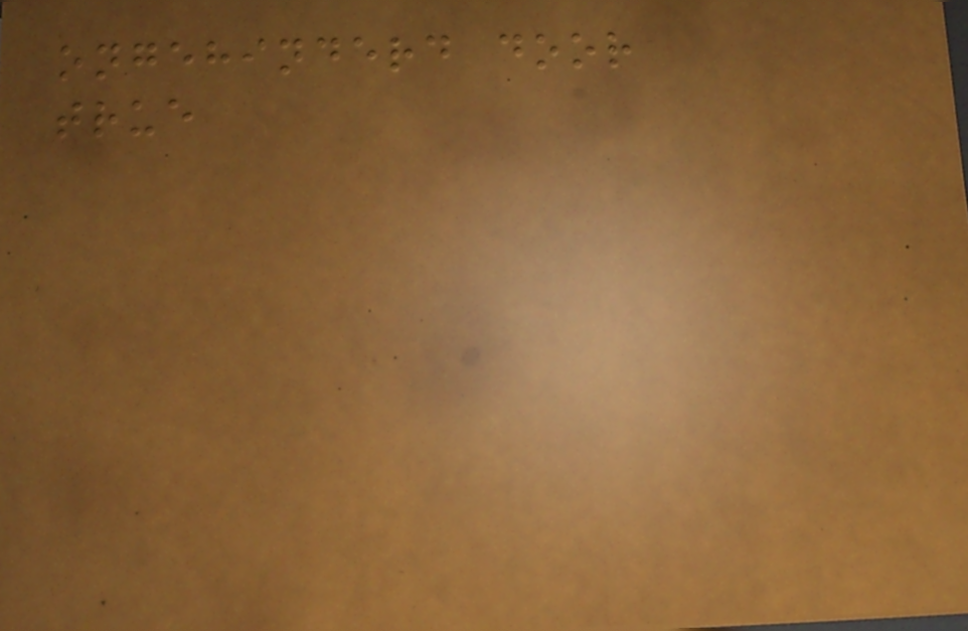ongehinderd door
true
